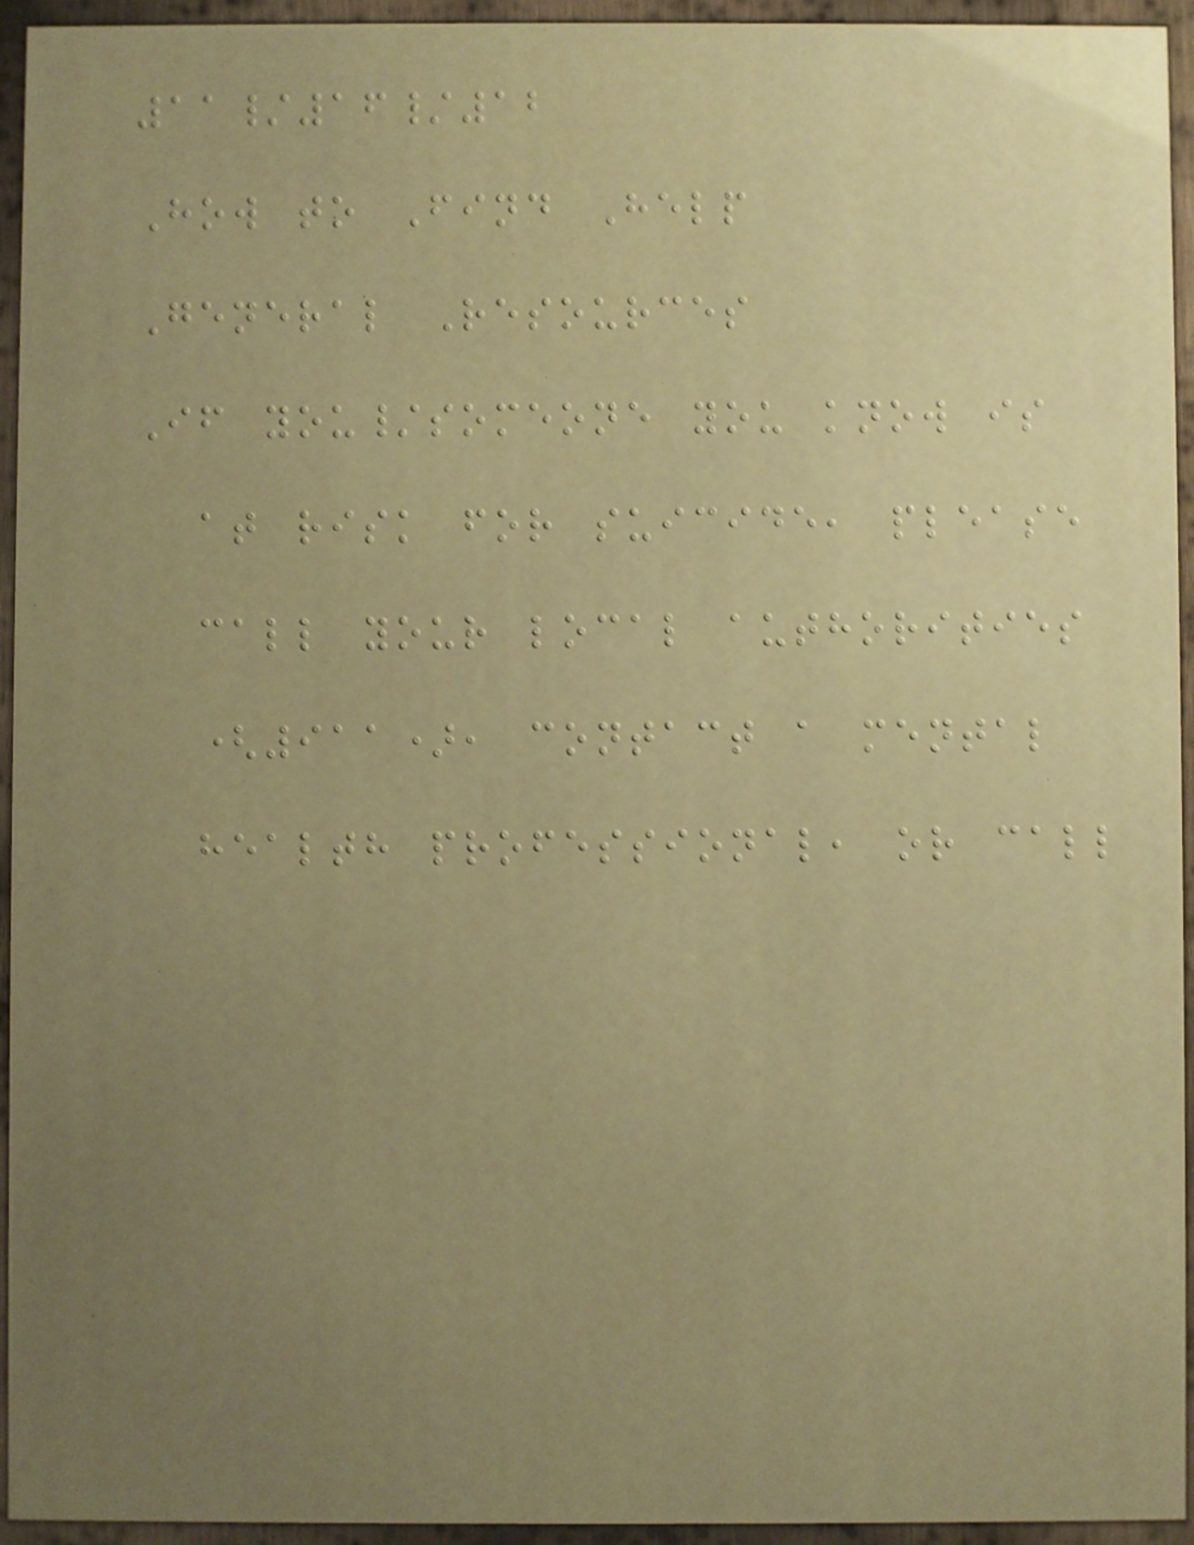11/16/12
How to Find Help
General Resources
If you/someone you know is
at risk for suicide, please
call your local authorities
(911), contact a mental
health professional, or call
